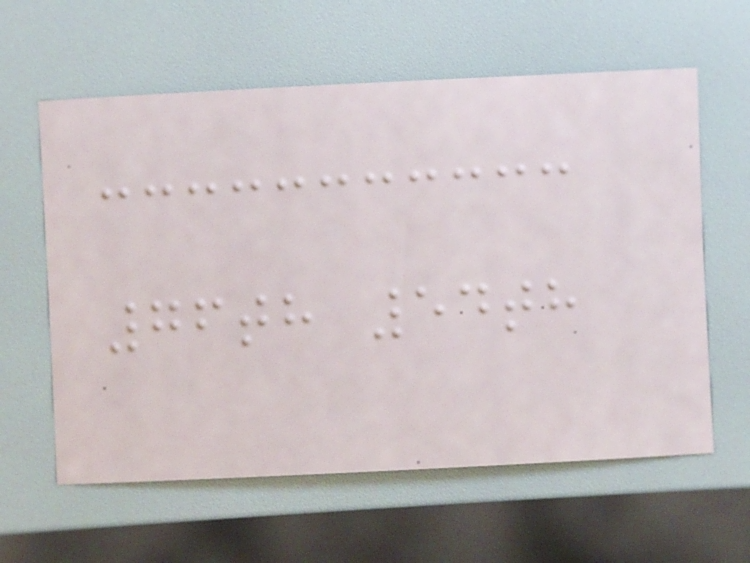76th 54th
